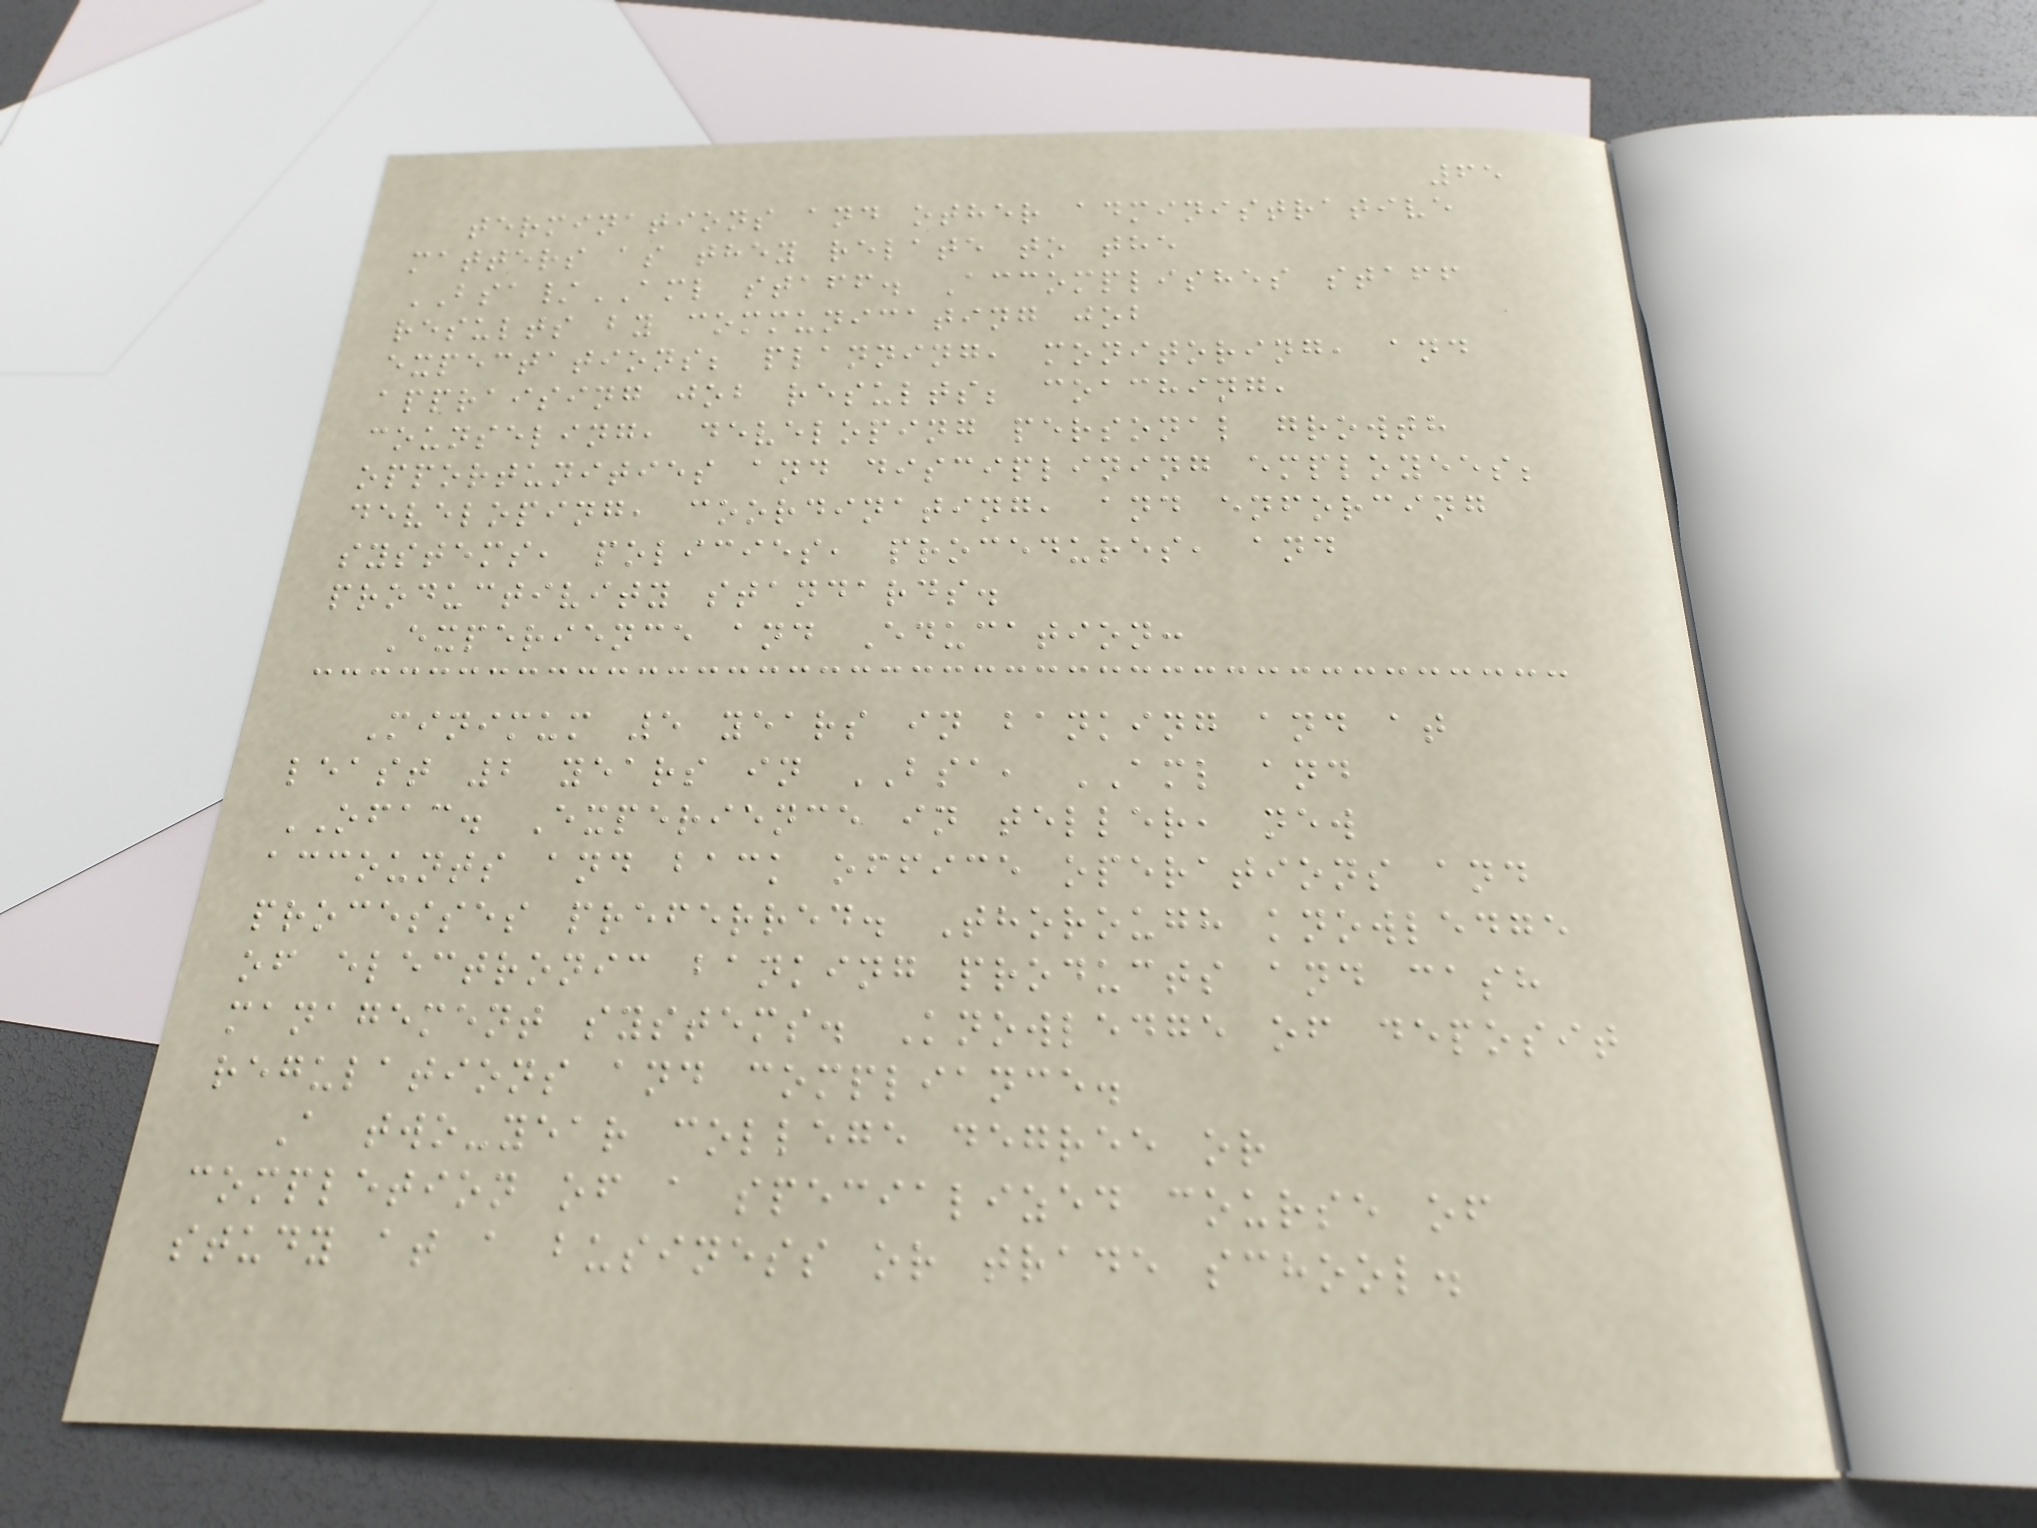65
terminations and other administrative
matters as they relate to the
BSA/AML staff. Accomplishes staff
results by communicating job
expectations; planning, monitoring, and
appraising job results; coaching,
counseling, developing personal growth
opportunities and disciplining employees;
developing, coordinating, and enforcing
systems, policies, procedures, and
productivity standards.
Experience and Education:
Minimum 5 years in banking and at
least 2 years in BSA, AML and
OFAC. Experience in teller, new
accounts and back office operations and
processes preferred. Thorough knowledge
of electronic banking products and cash
management systems. Knowledge of deposit
regulations and compliance.
A two-year college degree or
completion of a specialized course of
study at a business or trade school.
